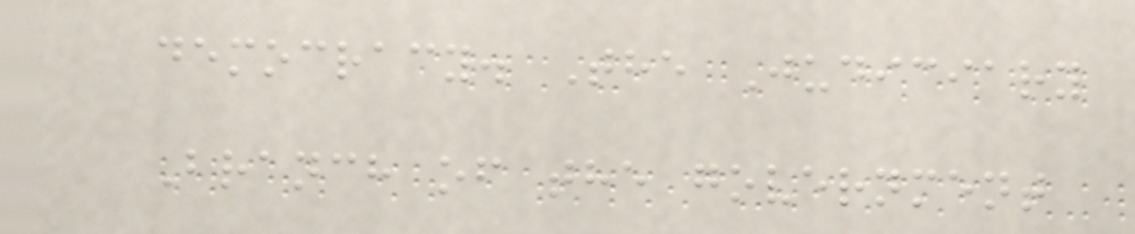democracy. The Judiciary
Branch of the government
